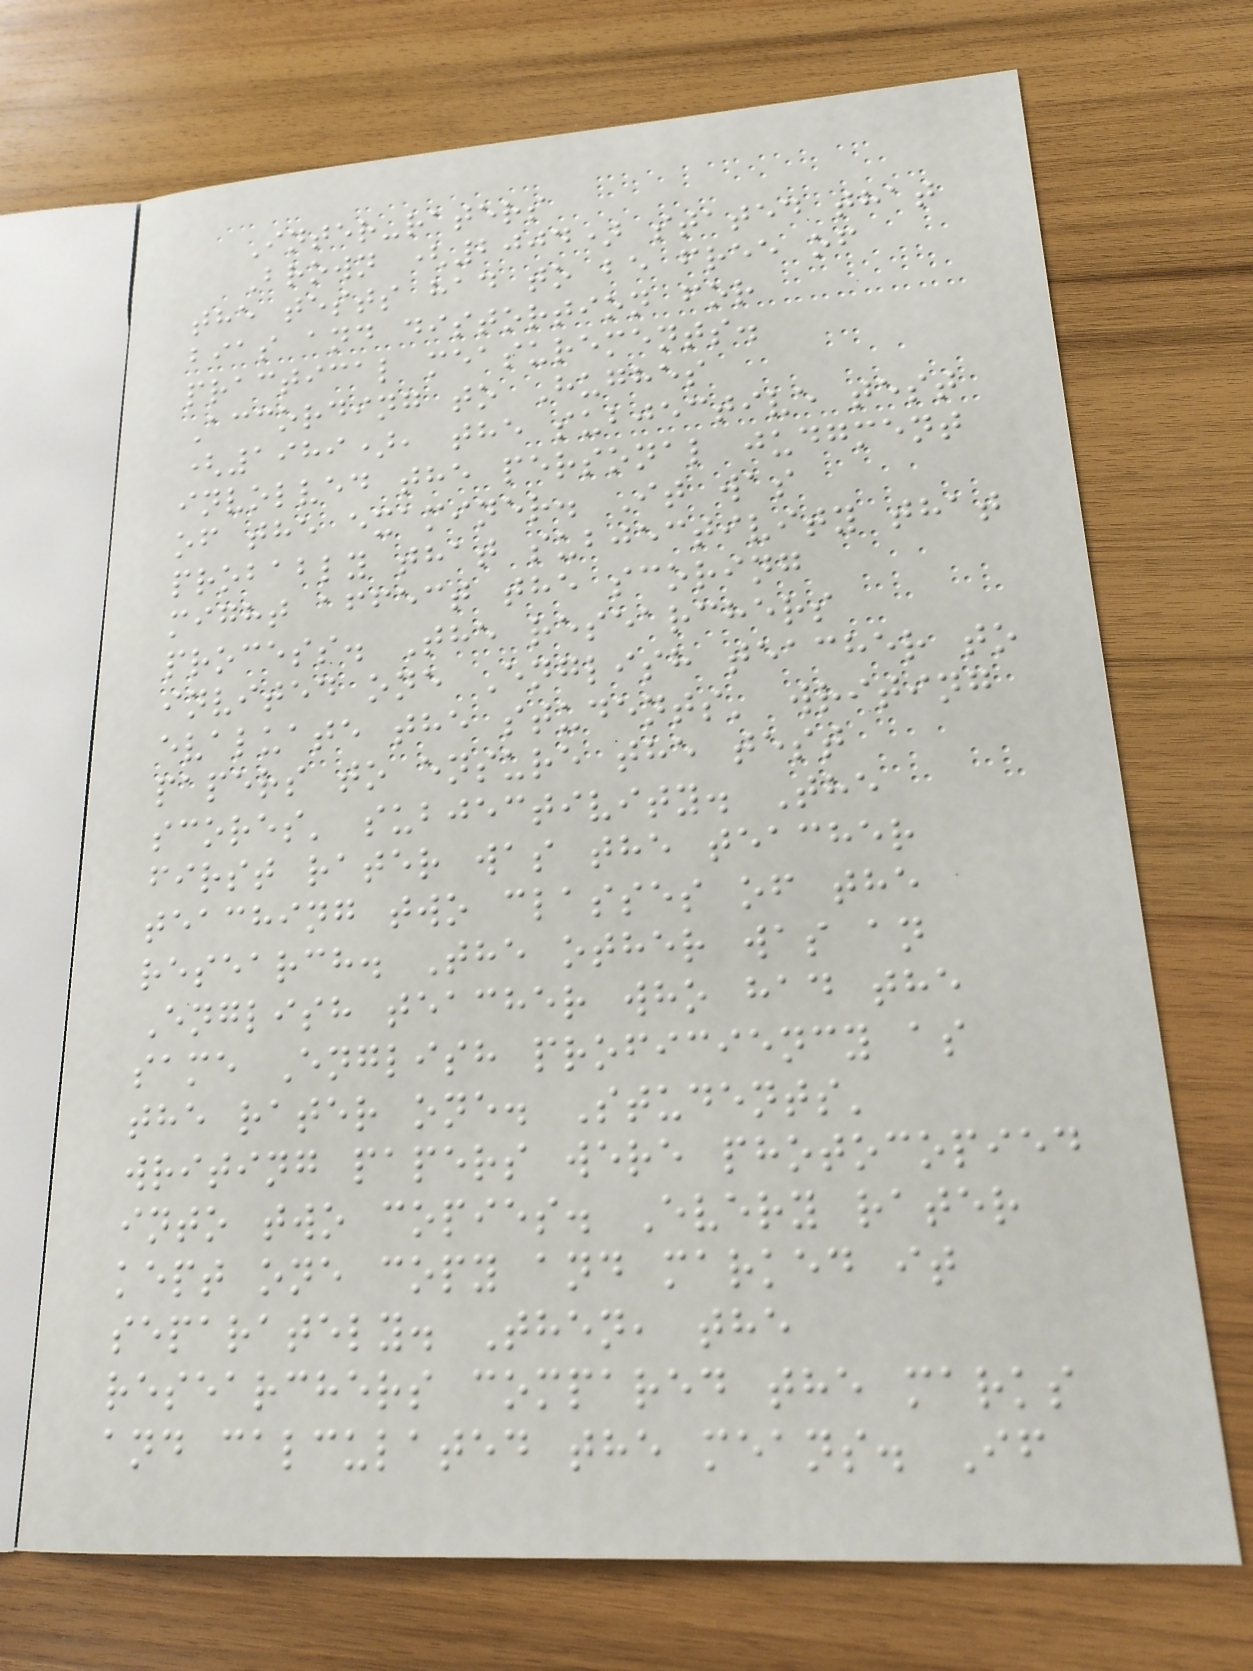Inter-raters
Brown (2004) stated that
the tests had to be free of
bias and distortion for
practical measurements.
According to Hughes
(1989), the subjective test
involved the personal judgment
of the examiner. It was
probably that subjectivity that
might affect the scoring
process. The researchers
invited one English teacher to
evaluate the students' writing
papers to ensure the test
scores' subjectivity. The
first rater was the teacher
teaching two classes of the
research. The other was an
English teacher who had the
same English proficiency as
the rater one. Students'
writing papers were photocopied
into two copies. Every rater
kept one copy and marked it
separately. Then, the
researchers compared the marks
and calculated the means. If
